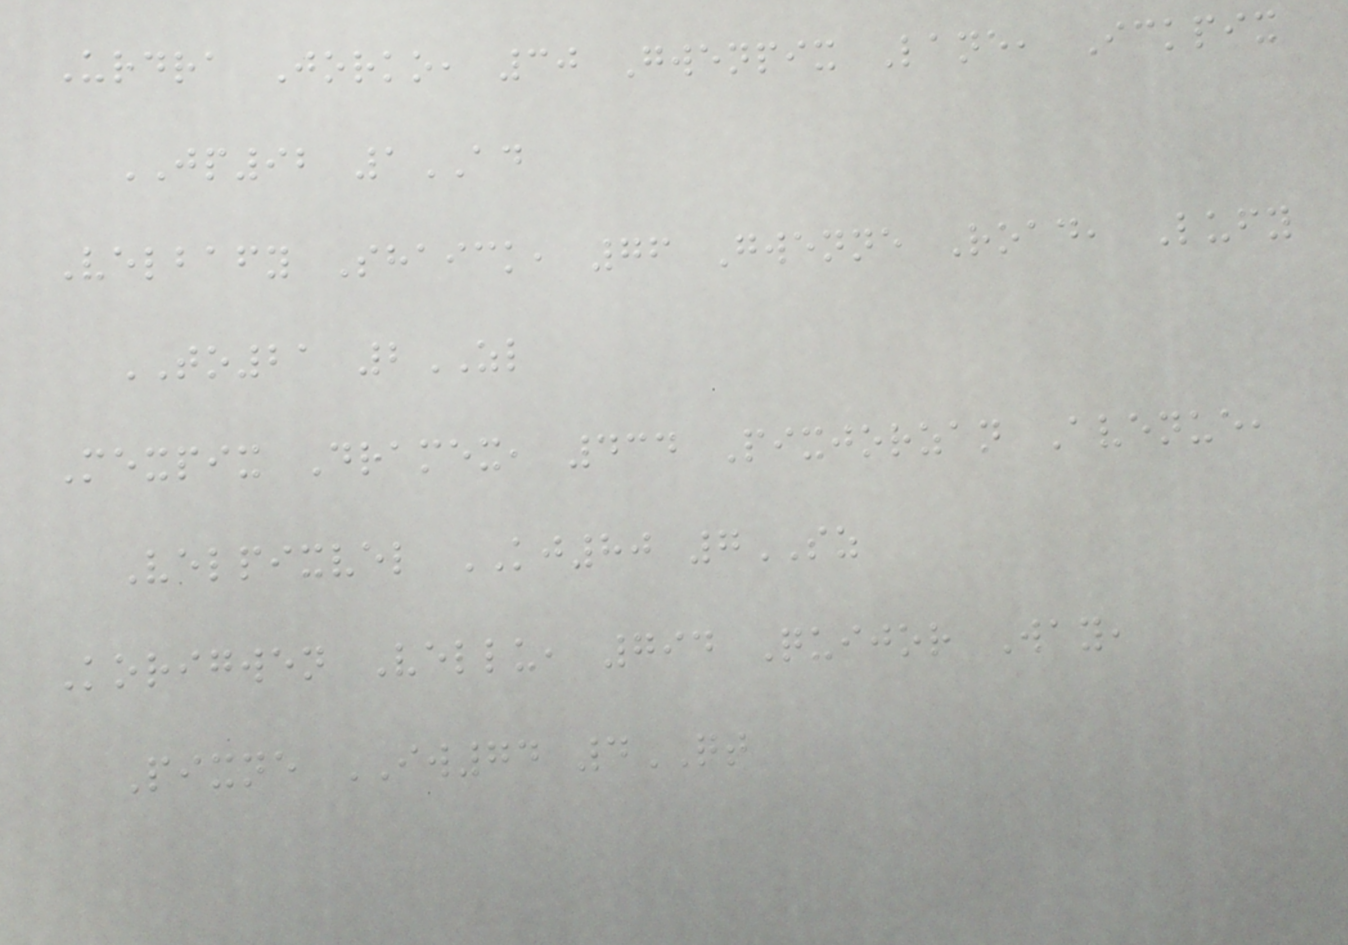Urdra Jorko, 30 Gwenpix Lane, Ickpix
JP92 1AD
Velbafy Shaick, 76 Gwenne Road, Lufy
TO21 2ZL
Mexpix Dramex, 434 Pixjorzan Avenue,
Velpixvel KJ80 7SZ
Korigwen Vellu, 794 Quijor Way,
Pixne IW74 4QT
